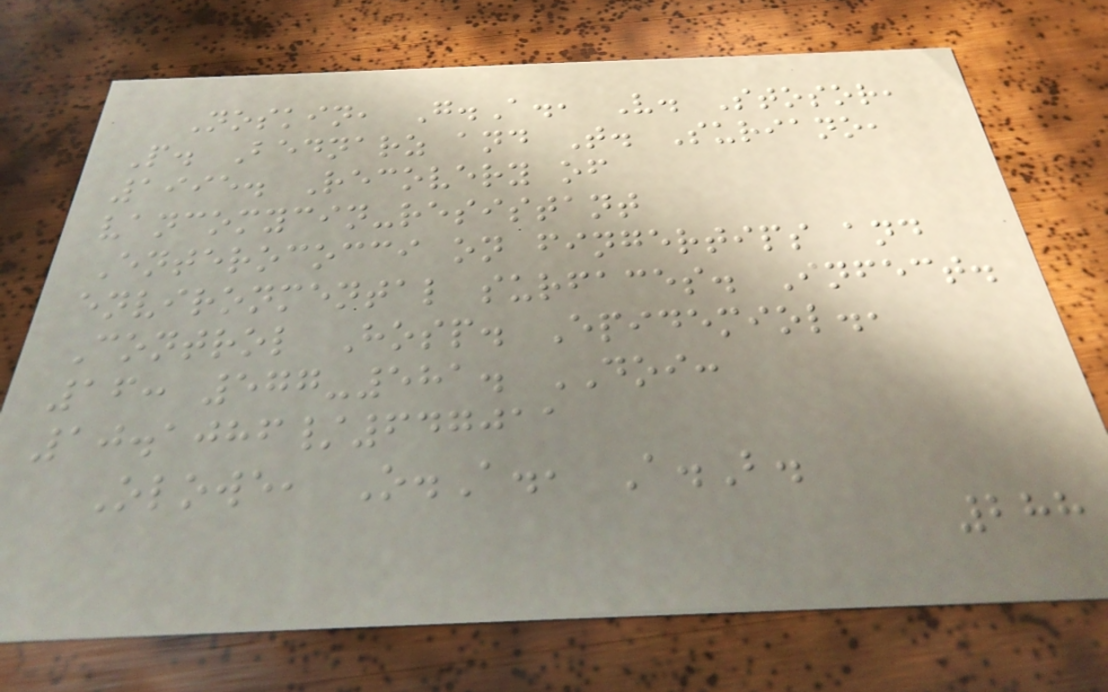Noskin, G.A., V. Stosor,
P. Bednarz and T. Suriano,
1995. Recovery of
vancomycin-resistant
Enterococci on fingertips and
environmental surfaces. Infect.
Control Hosp. Epidemiol.,
16: 577-581. DOI:
10.1086/647011
Olowe, O.A., A.B.
288
